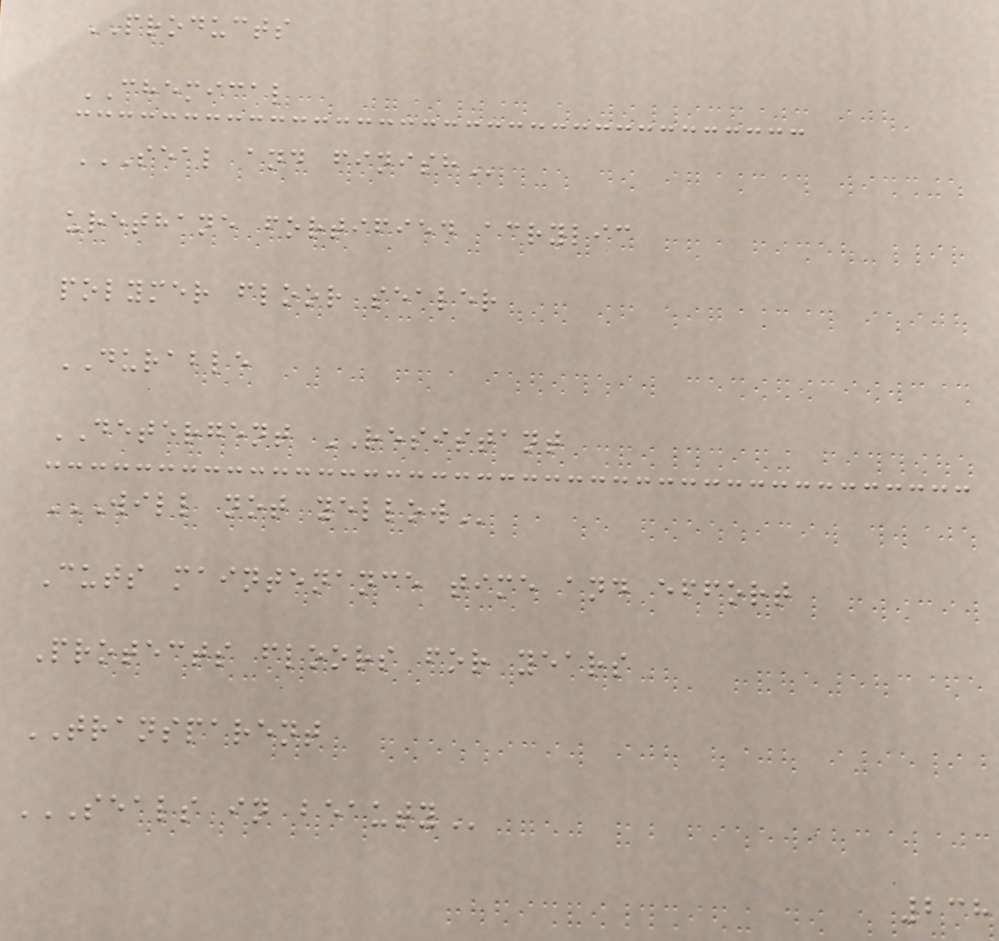PRODUCTS
CHEMICAL
SEAL AND FINISH
urethane fortified acrylic
polymer floor sealer
DURABLE
DETERGENT RESISTANT
WILL NOT YELLOW
Cuts maintenance time and effort
Protects floors for years
TRANSPARENT
SEALS IN BEAUTY
238
